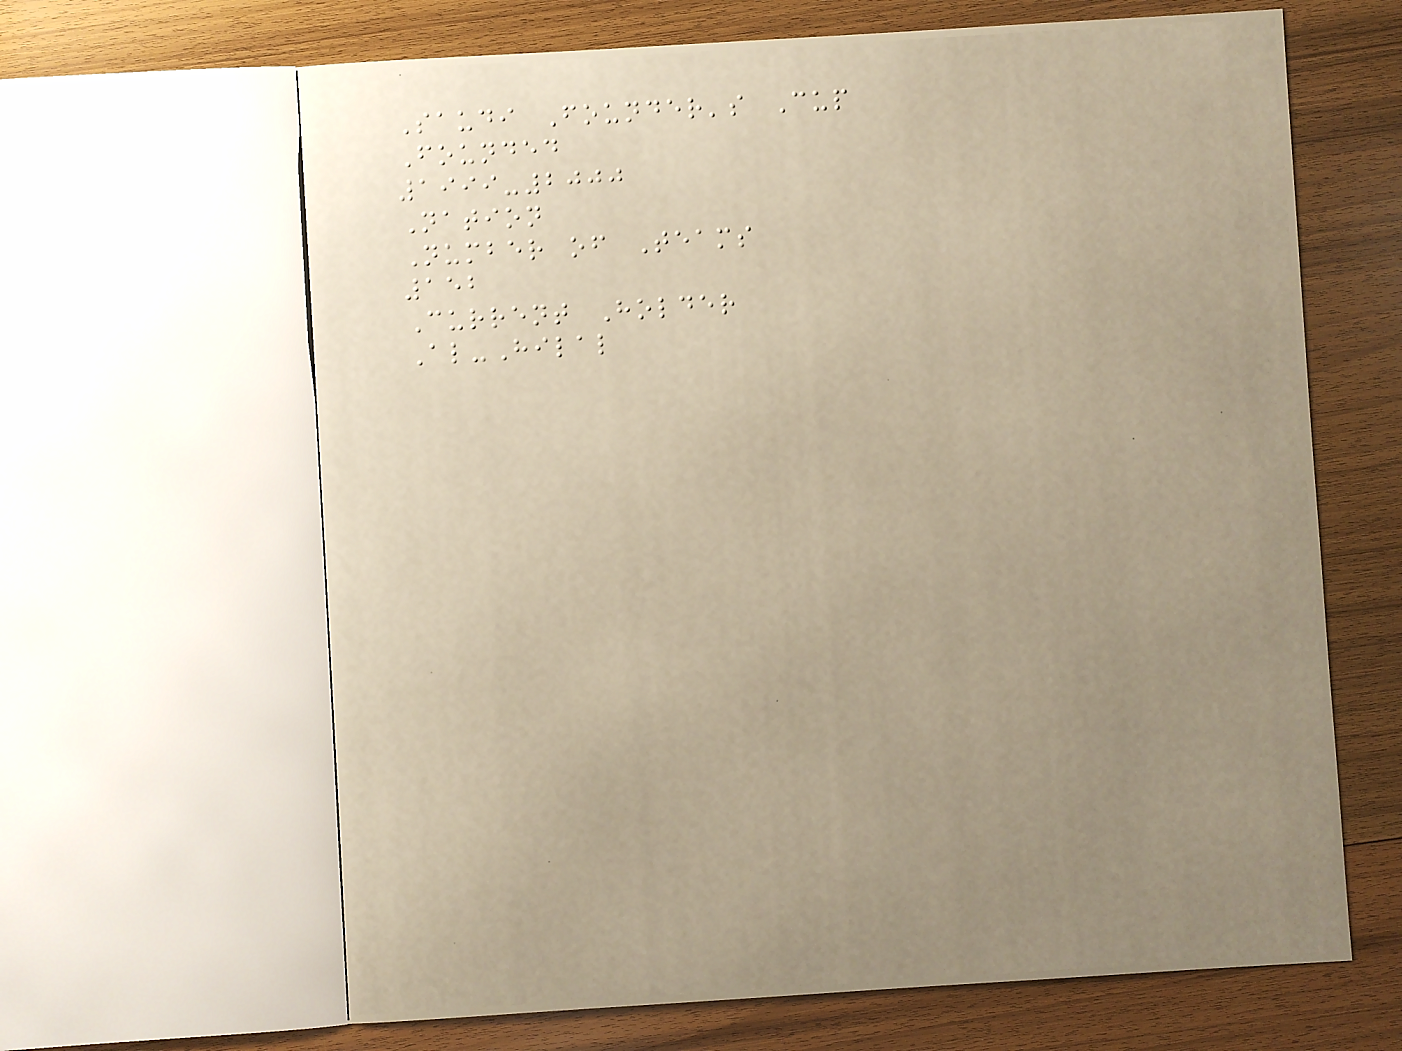Saudi Founder's Cup
Founded
1999-2000
Nation
Number of Teams
152
Current Holder
Al-Hilal
